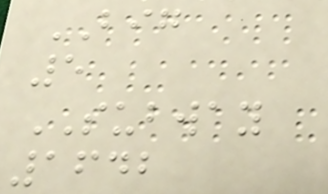BIG
5
SUBWAY
1642
